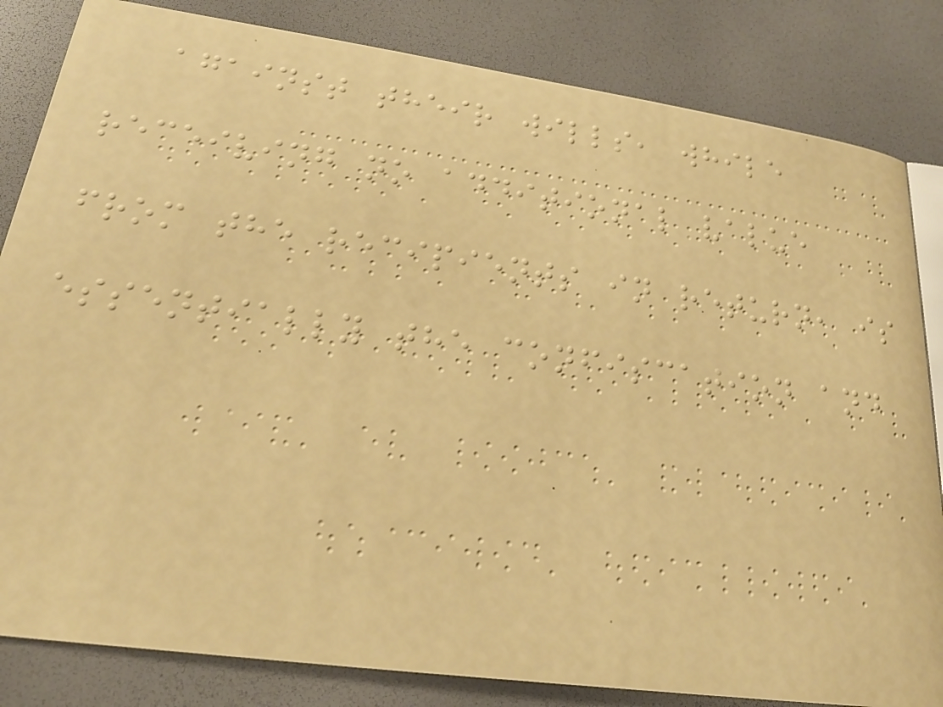against their wills, while
receiving no additional value
from the recipients in return, is
essentially the confiscation and
